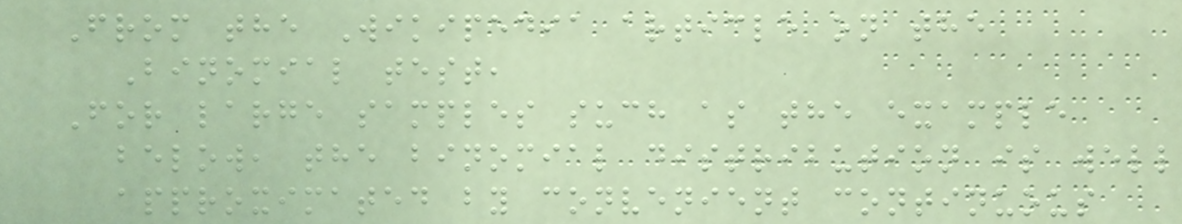From the Wikipedia article on the
Binomial test,
For large samples such as the example
below, the binomial distribution is well
approximated by convenient continuous
